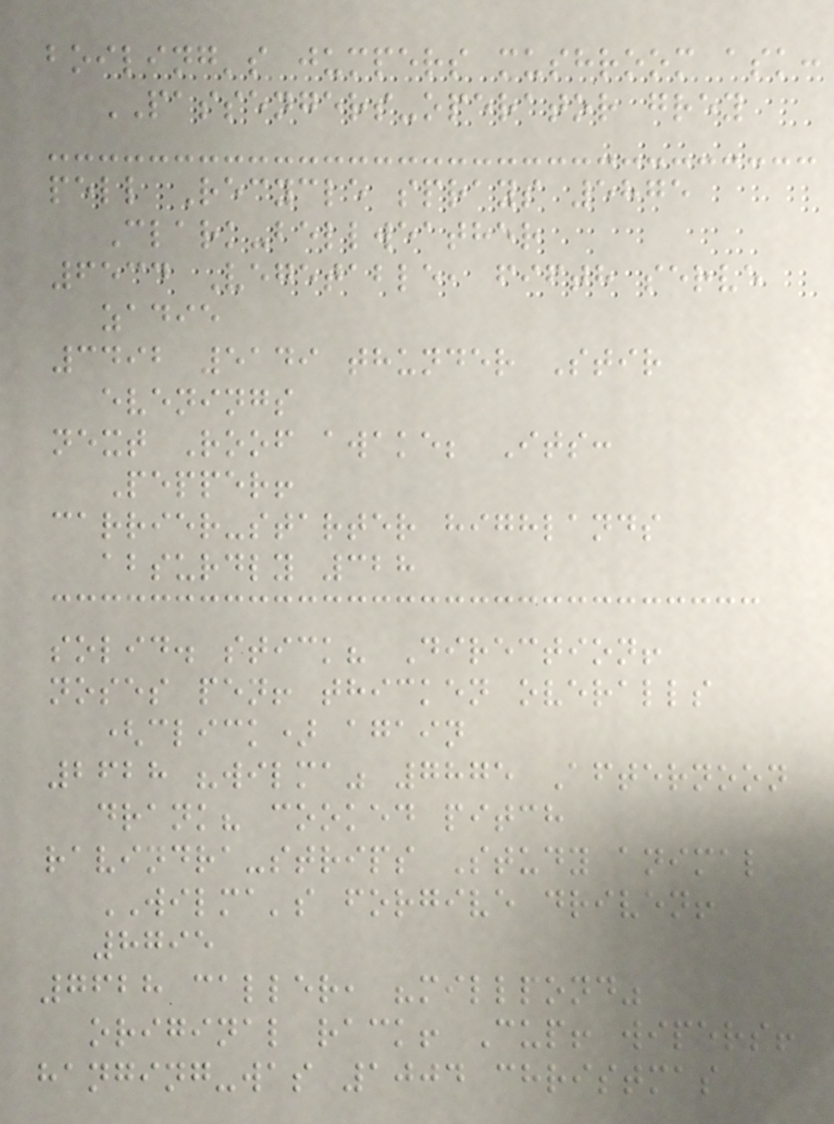boiling's jumpers mushroom ask:
PASSENGERS-operator grey
pell Recycle sprays 5875
Clark-bellweather
6534 Vegetable, fifth serve
zadie
3492 5149 thunder Stir
evenings
next Roof awake; Its:
Pepper!
carrier-starter highlands
absurdly 328
solid. stick? Direction!
noses pen! thicken overalls
(click) again
2628 "wilma" 7875 Afternoon
drank? cooked pitch
ravindra-strips Study animal
WILMA's forgive driven!
8795
7628 caller, "millpond"
original rack! Cup! wipers!
hanging-was 1004 christmas
